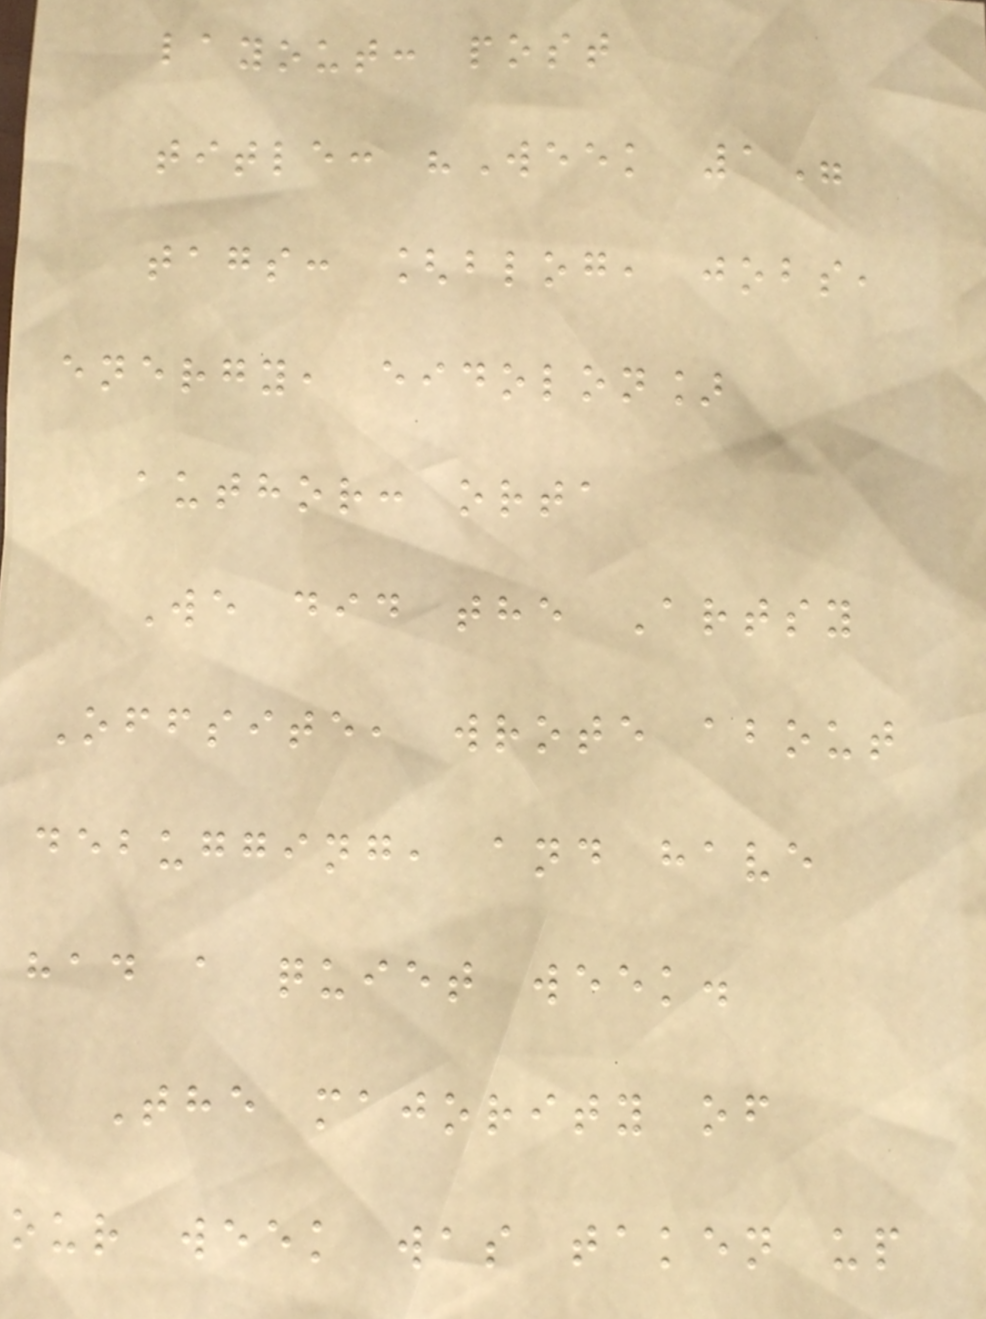layout: post
title: "Week 1"
tags: [blog, jobs,
energy, eidolon]
author: orta
We did the Artsy
Offsite, wrote about
debugging, and have
had a quiet week.
The majority of
our week was taken up
